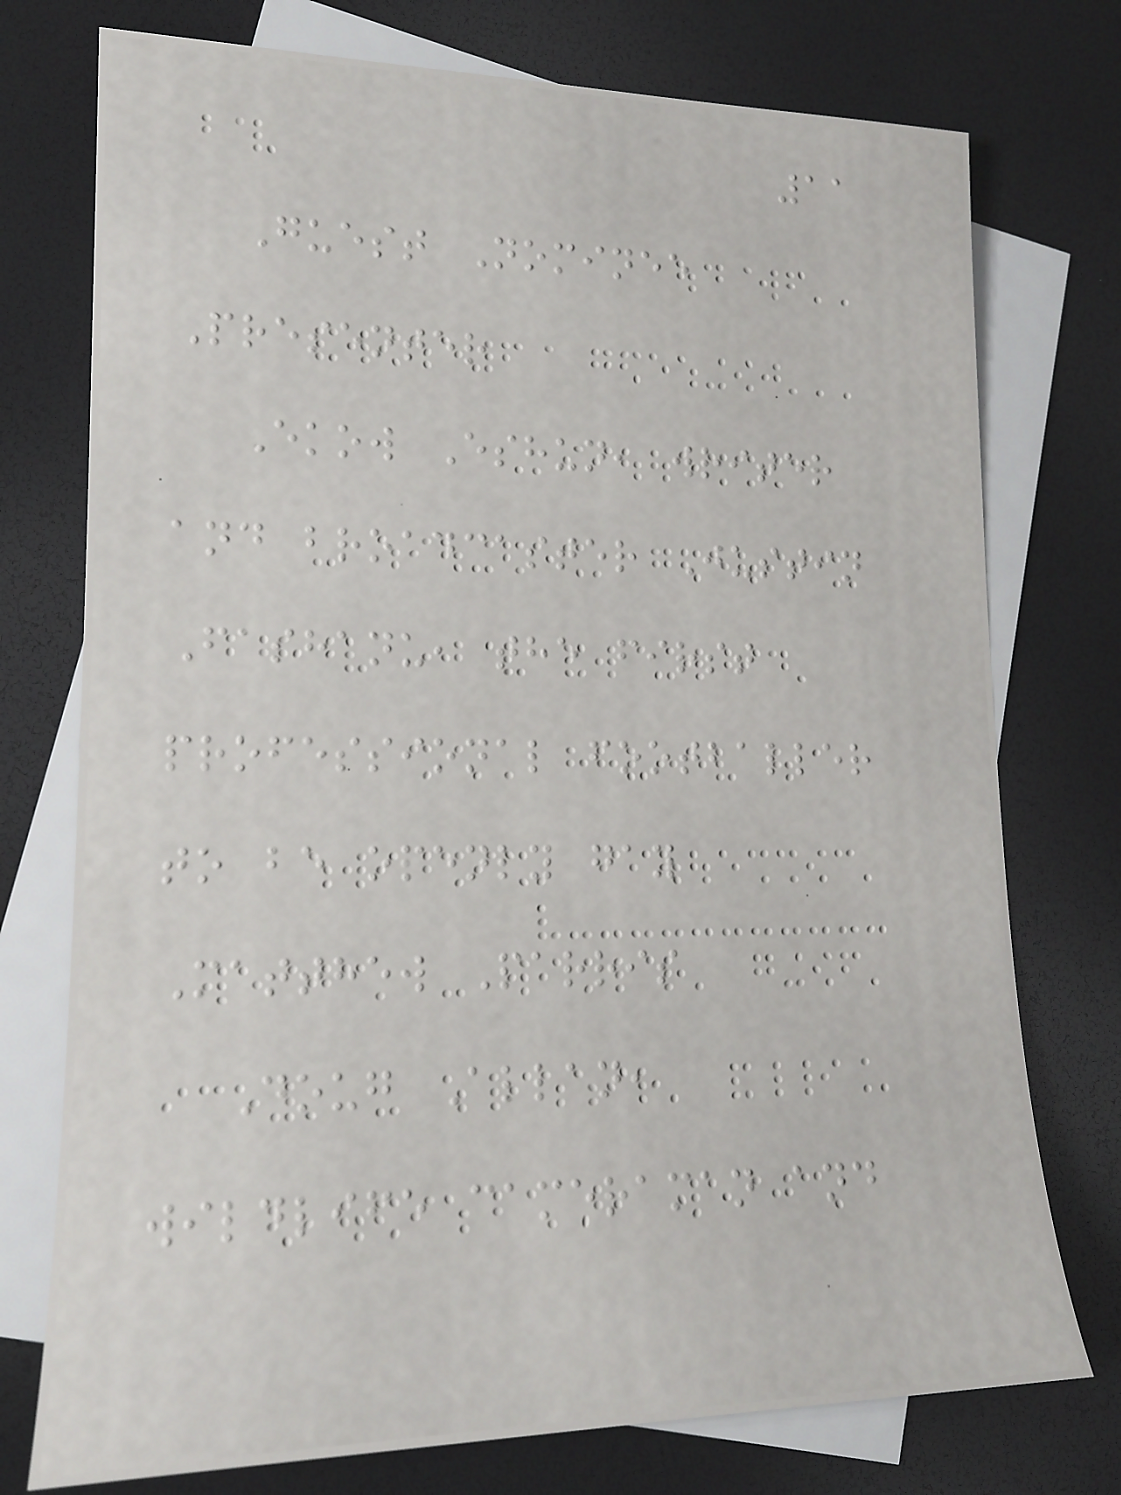11
Guest Nominee
Presenter
Ekow Eshun, writer
and broadcaster Justin
Fashanu, the first
professional footballer
to be openly gay
Matthew Parris
Doug Allan,
wildlife cameraman and
